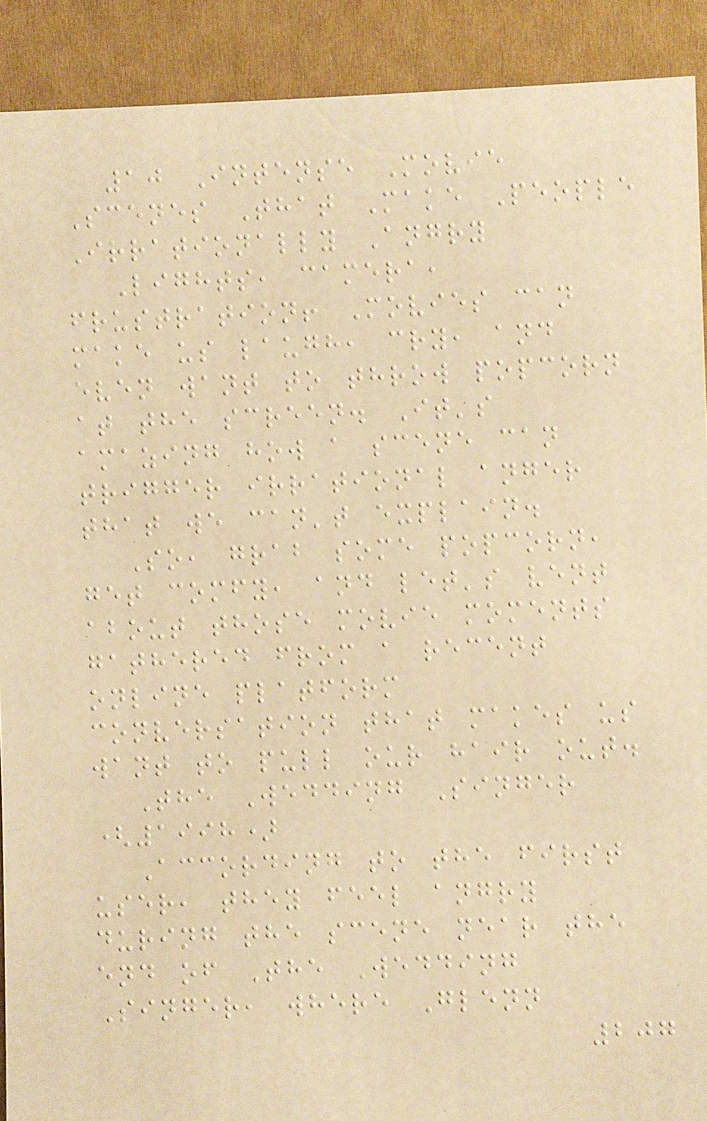10 Intense Movie
Scenes That Make People
Irrationally Angry
Lights, camera,
frustration! Movies can
make us laugh, cry, and
even want to throw popcorn
at the screen. It's
amazing how a scene can
trigger irrational anger
that we can't explain.
So, grab some popcorn,
get comfy, and let's vent
about those movie moments
gathered from a recent
online platform
conversation that makes us
want to pull our hair out.
The Wedding Singer
(1998)
According to the first
user, they feel angry
during the scene near the
end of The Wedding
Singer, where Glenn
207
